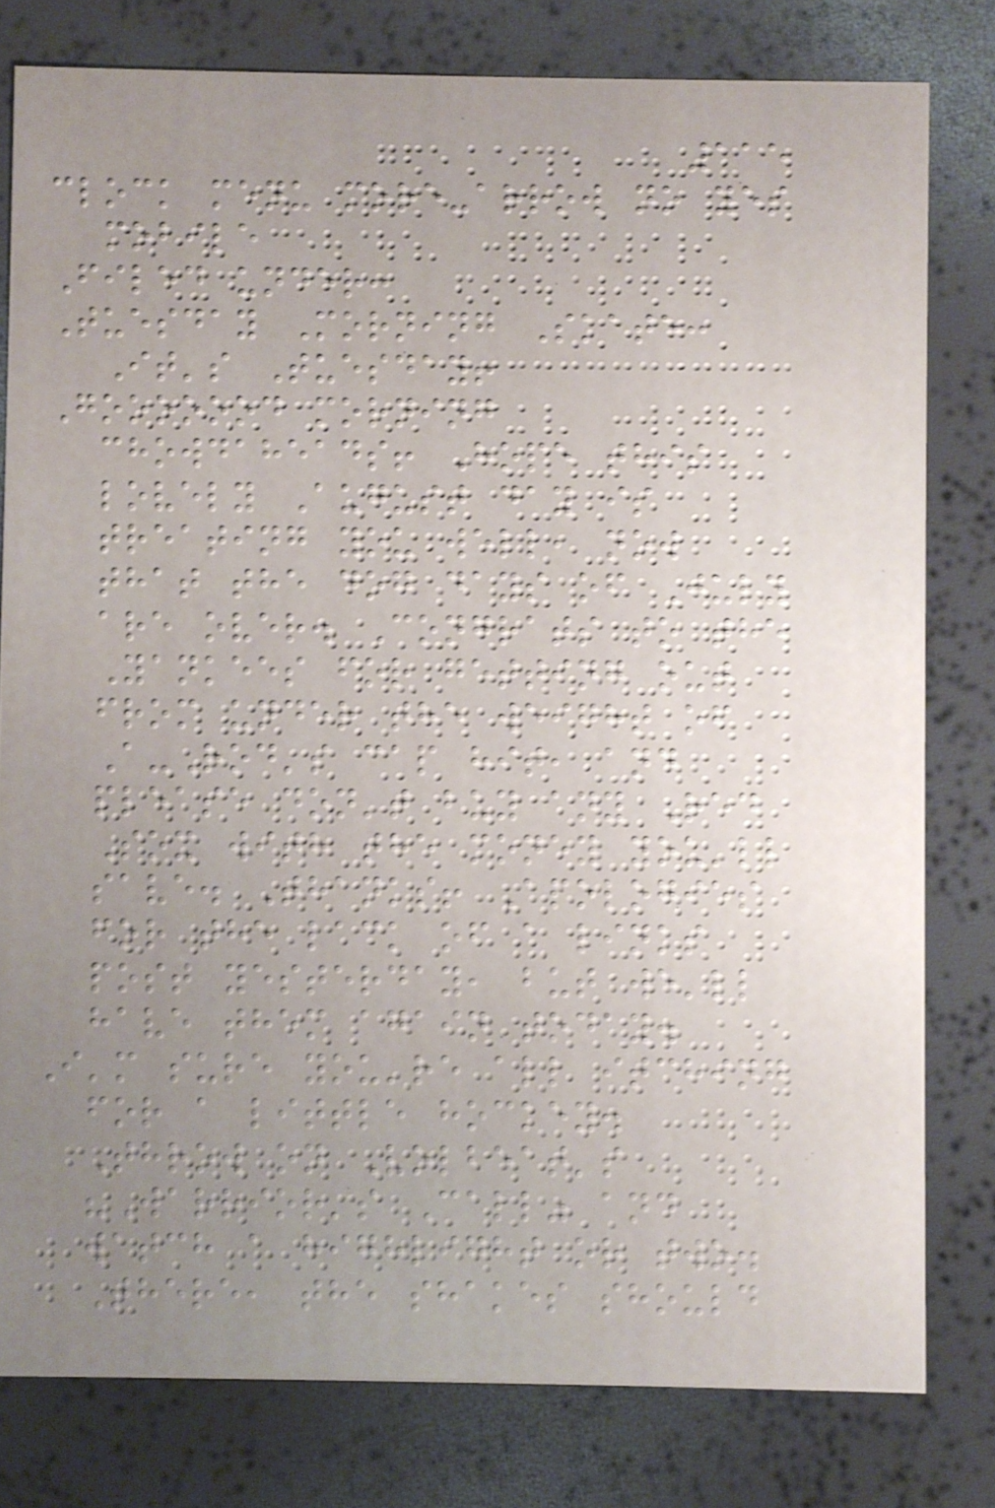115
clock menu more-arrow no yes
mobile
Filed under:
Tuesday Morning Skate:
It's Tuesday!
Gooooood morning
chowdaheads! Hope this
lovely August day is
treating you well, now
that the dog days of July
are over. Congrats to the
Yankees for getting out
from under the weight of
A-Rod's cap hit, and
please don't buy any Red
Sox with the money you'll
save. Thanks! Apologies
for the lack of a links
post yesterday, but we'll
have them again today.
I'm sure you're all itching
for a little hockey.
Throw on Volbeat's
"Warrior's Call" and
watch a highlight or two.
There, the shakes should
